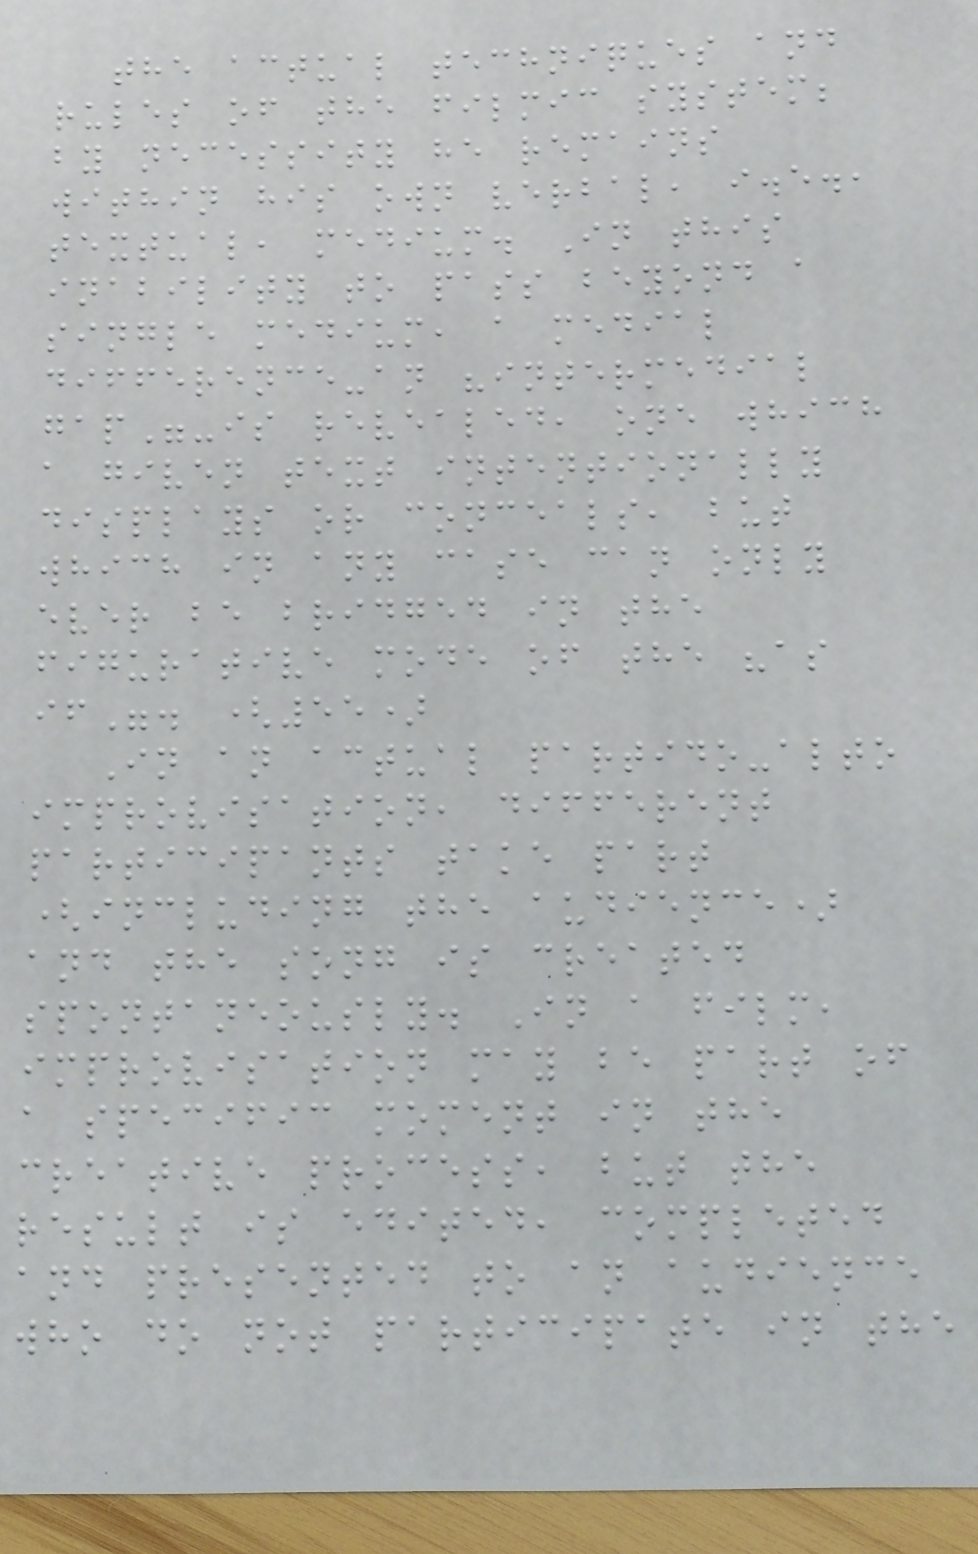the actual techniques and
rules of the filmic system;
by necessity he remains
within his own verbal, i.e.,
textual, medium. In this
inability to pass beyond a
single medium, a medial
difference-an "intermedial
gap"-is revealed, one which
a given text intentionally
displays or conceals, but
which in any case can only
ever be bridged in the
figurative mode of the "as
if". (55)
In an actual partido-alto
improvisation, different
participants take part
(including the audience)
and the song is created
spontaneously. In a film,
improvisation may be part of
a specific moment in the
creative process, but the
result is edited, completed
and presented to an audience
who do not participate in the
